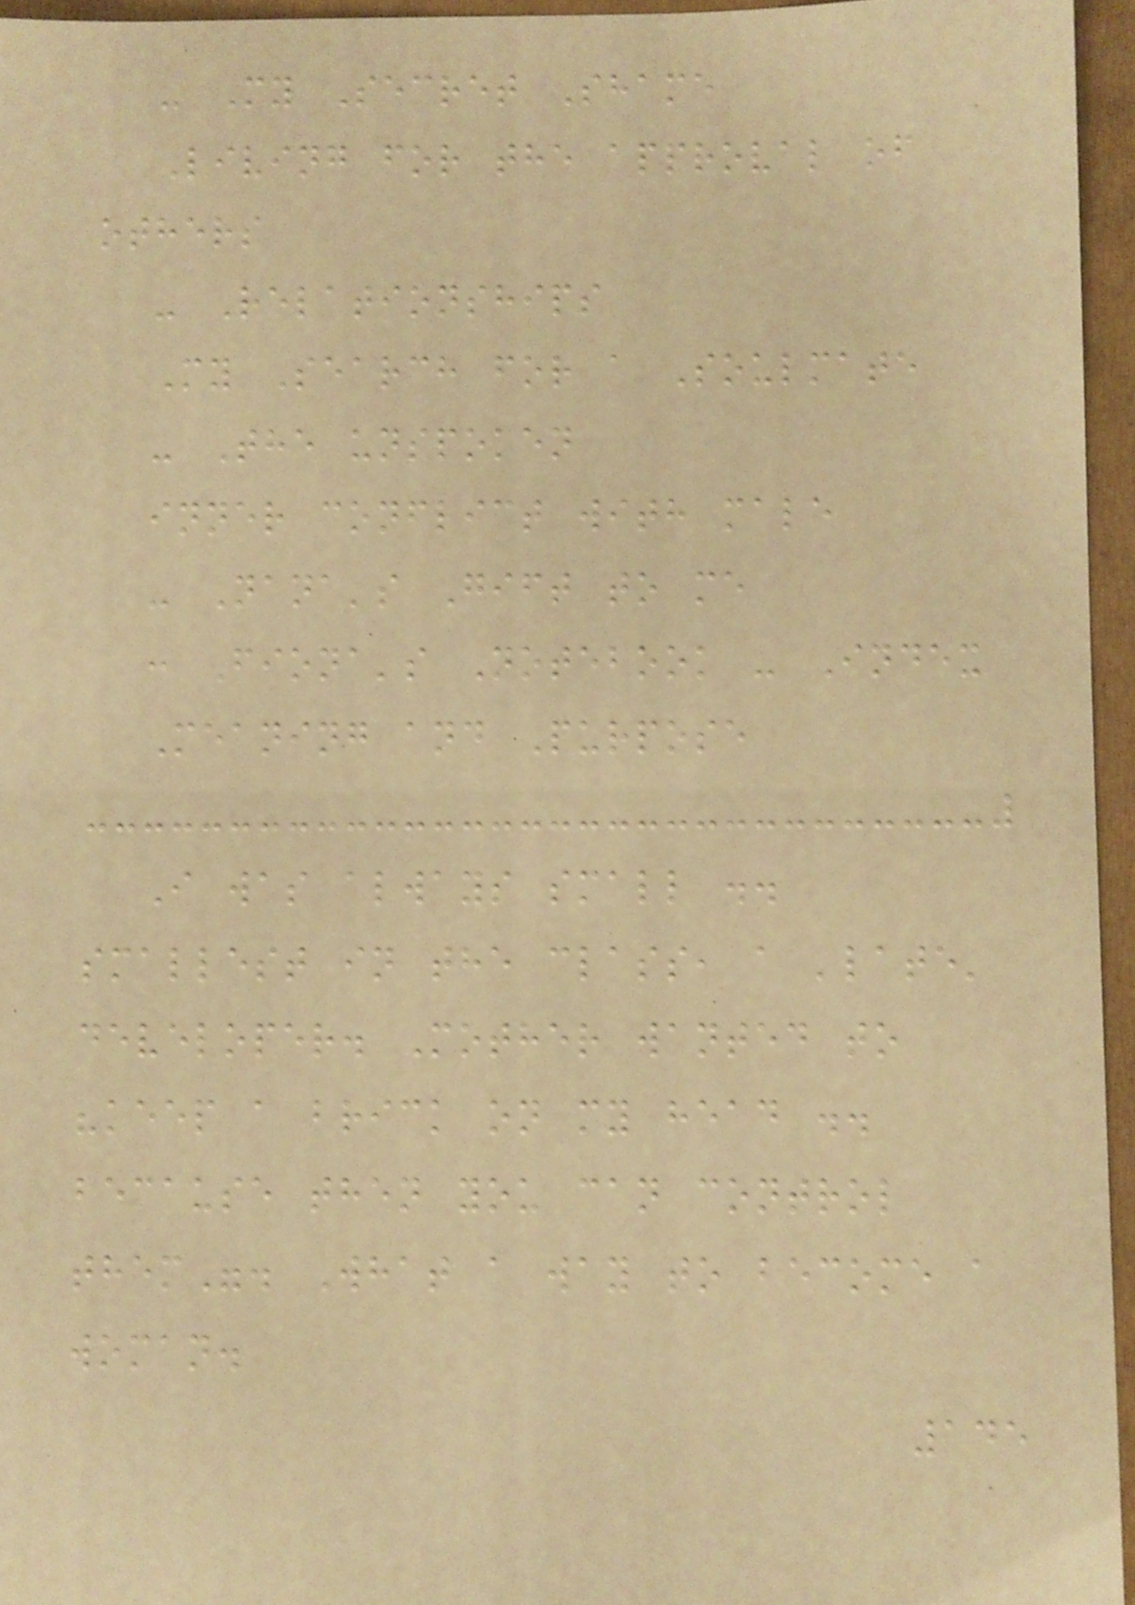- My Secret Shame
Living for the approval of
others
- Relationships
My Search for a Soulmate
- The unspoken
inner conflict with male
- Nana's Gift to me
: Fiona's Notebook - Index
Meaning and Purpose
I was always small ..
smallest in the class, a 'late'
developer. Mother wanted to
"keep a brick on my head ..
because then you can control
them". What a way to become a
woman.
145
